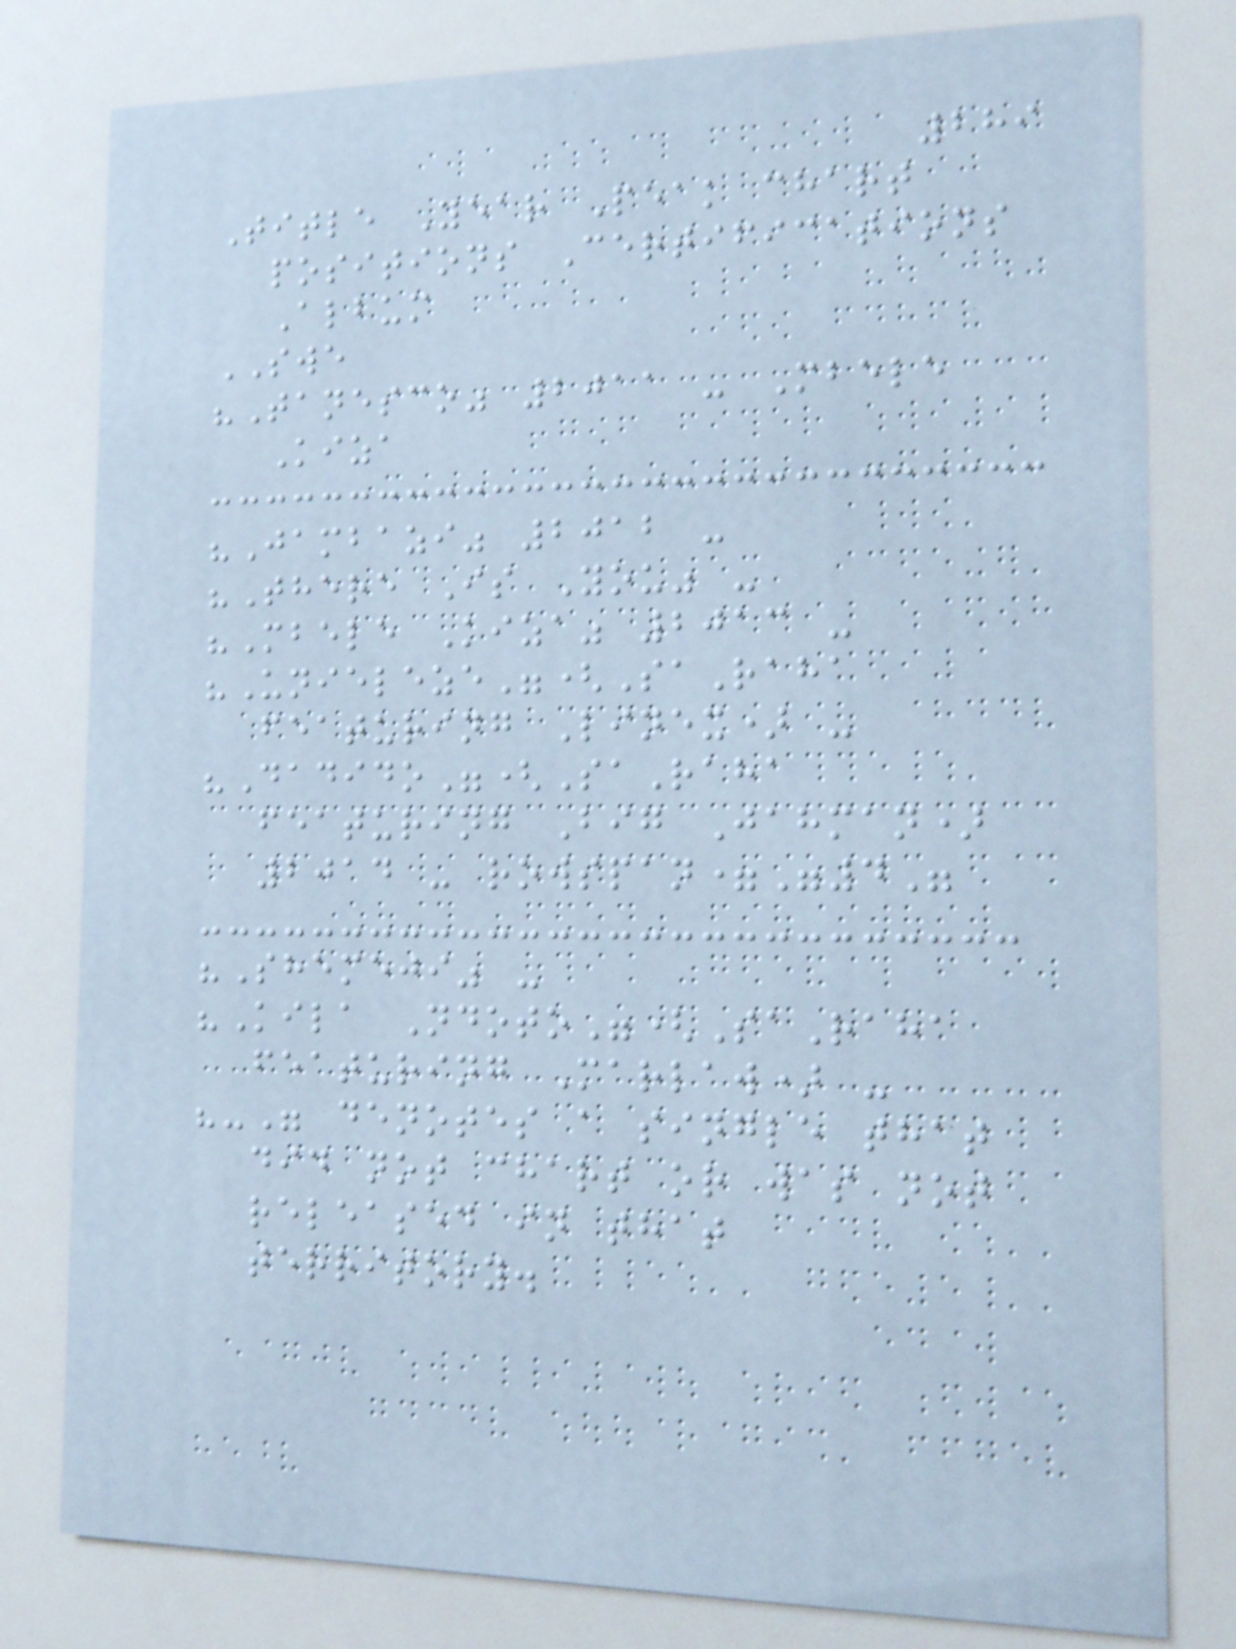289
Title Year Peak chart
positions Certifications
Album
SWE
"Tanesco" 2011 - Mbele
Kiza
"Jambazi" 2012 -
"There Is You" -
"Mbele Kiza" 2013 -
"Unieleze"(SaRaha
featuring Linex) -
"Dadido"(SaRaha
featuring Big Jahman)
2014 - rowspan="4"
"Shemeji" -
"Kila Ndoto"(SaRaha
featuring Marlaw) -
"-" denotes a single that
did not chart or was not
released in that
territory.
